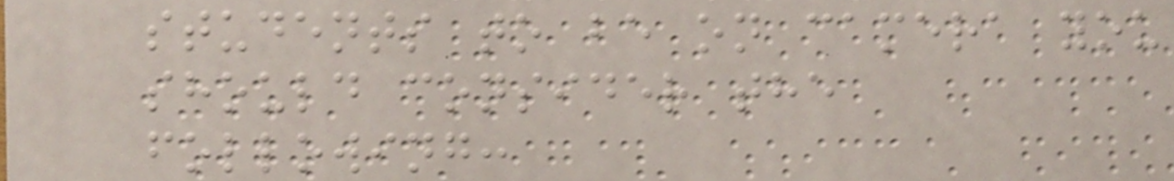students to be on camera you
should consider the
following:
